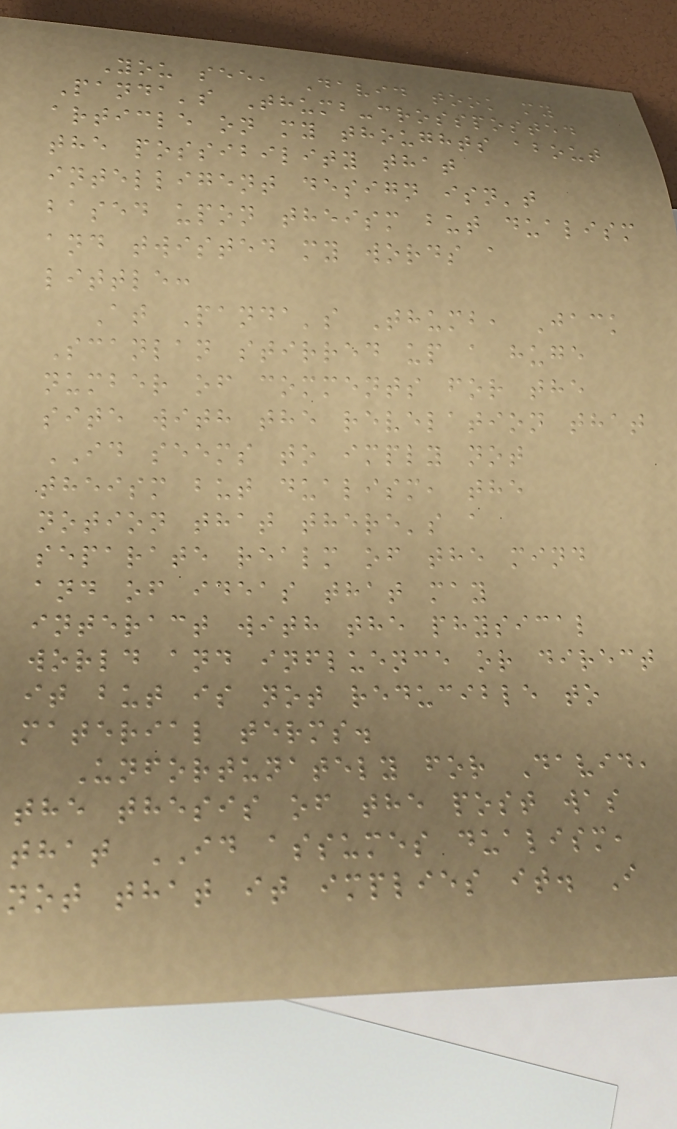You see, David took my
Panda's Thumb-crossposted
article on my thoughts about
the possibility that
intelligent design isn't
based upon theism but dualism
and twisted my words a
little:
At Panda's Thumb, Jack
Scanlan stirred up a huge
number of comments for the
site with the revelation that
ID seems to imply not
theism but dualism, the
notion that there's a
separate realm of the mind
and of ideas that may
interact with the physical
world and influence or direct
it but is not reducible to
material terms.
Unfortunately for David,
the thesis of the post was
that ID assumes dualism,
not that it implies it. I
